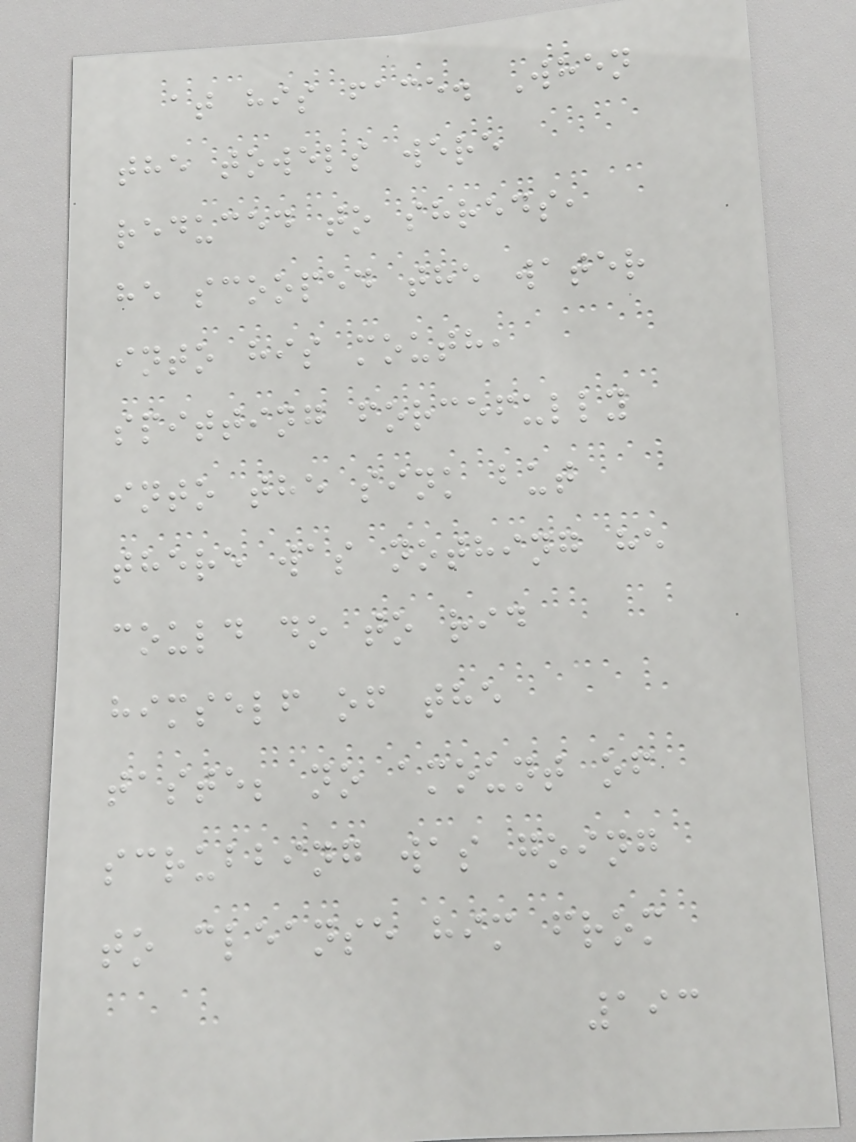at his face. When
the towels were
reduced to shreds,
he scooped the water
into his mouth,
spitting forcefully
into the sink but
there was nothing he
could do to rid
himself of the
taste; no amount of
scrubbing was going
to cleanse him from
193
